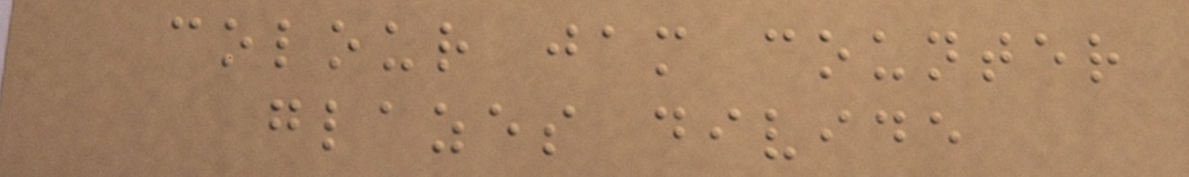colour jam counter
glazes divide
